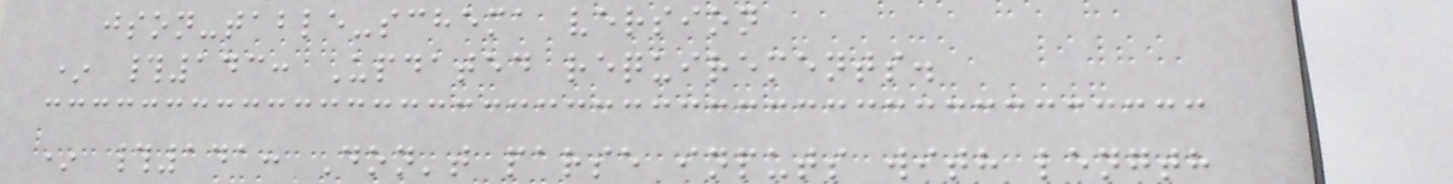json-table-schema version
* #143: Updated requirements.
* #141: Don't parse inputs with length
